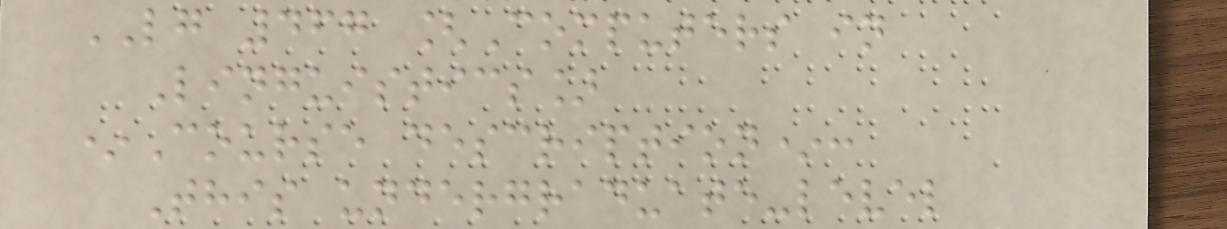LG 467 [Computers in
Linguistics]
*Course description*:
This undergraduate-level
